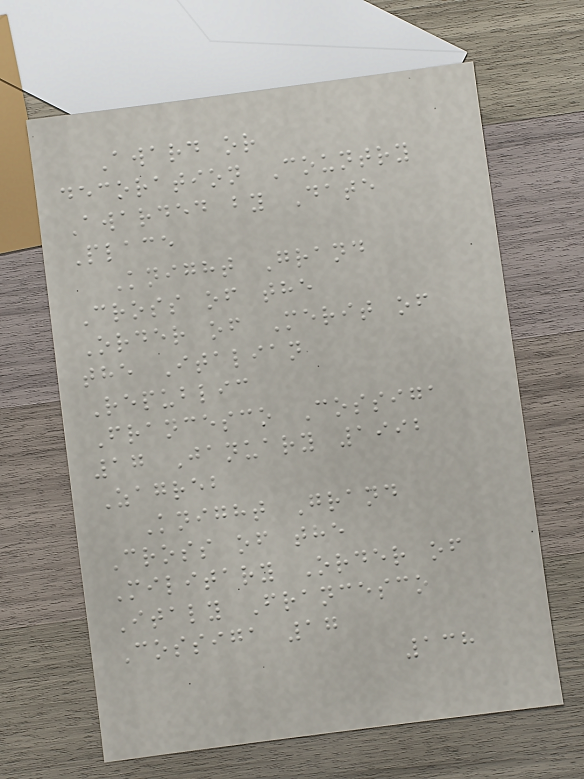Award or
decoration Country
Awarded by Date
Place
Knight Grand
Cross of the
Order of Merit of
the Italian
Republic
Francesco Cossiga
17 January 1992
Zagreb
Knight Grand
Cross of the
Military Order of
Italy Francesco
Cossiga 17
138
